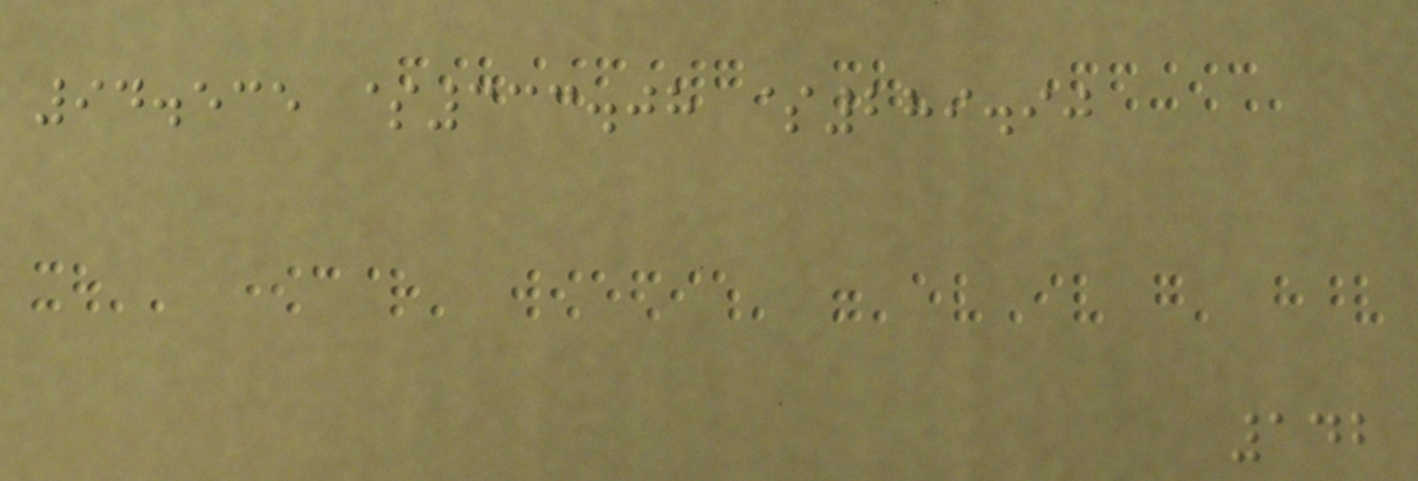94.535 $333.08 $289.90
142
